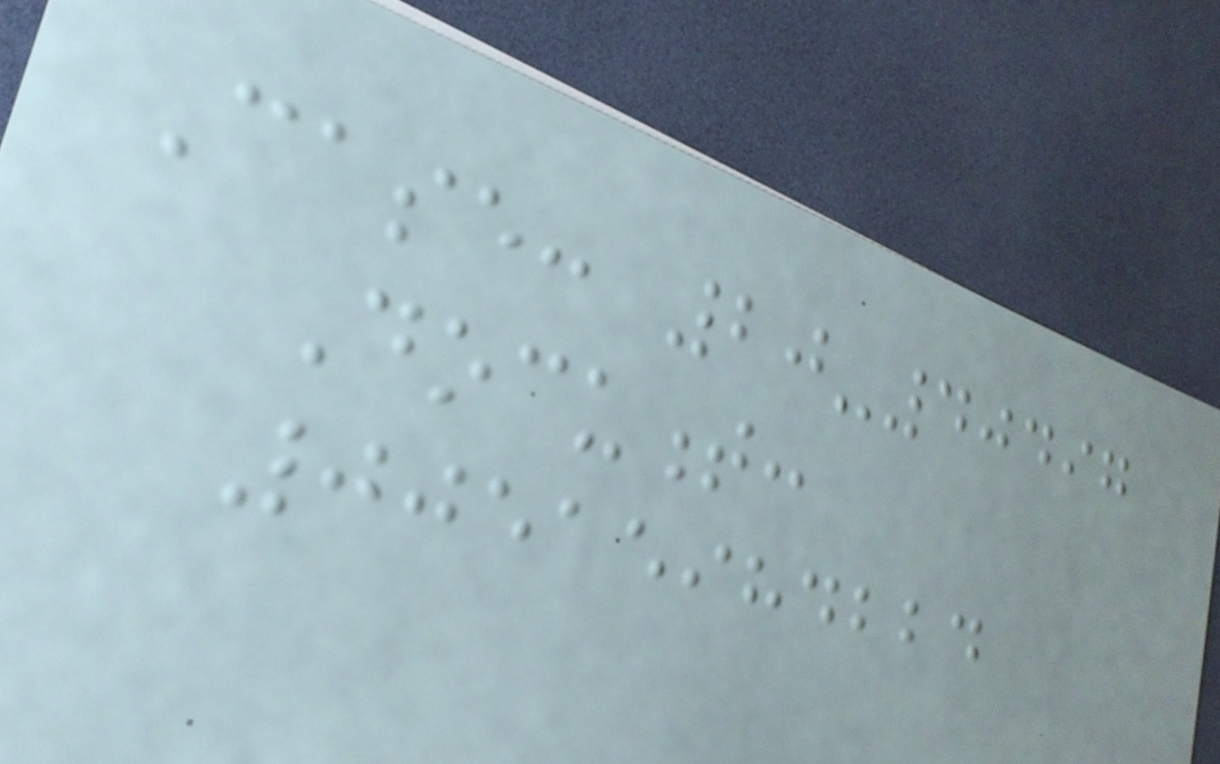Case: 20-40497
Document:
00515984224
